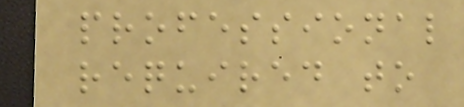professional
required to
